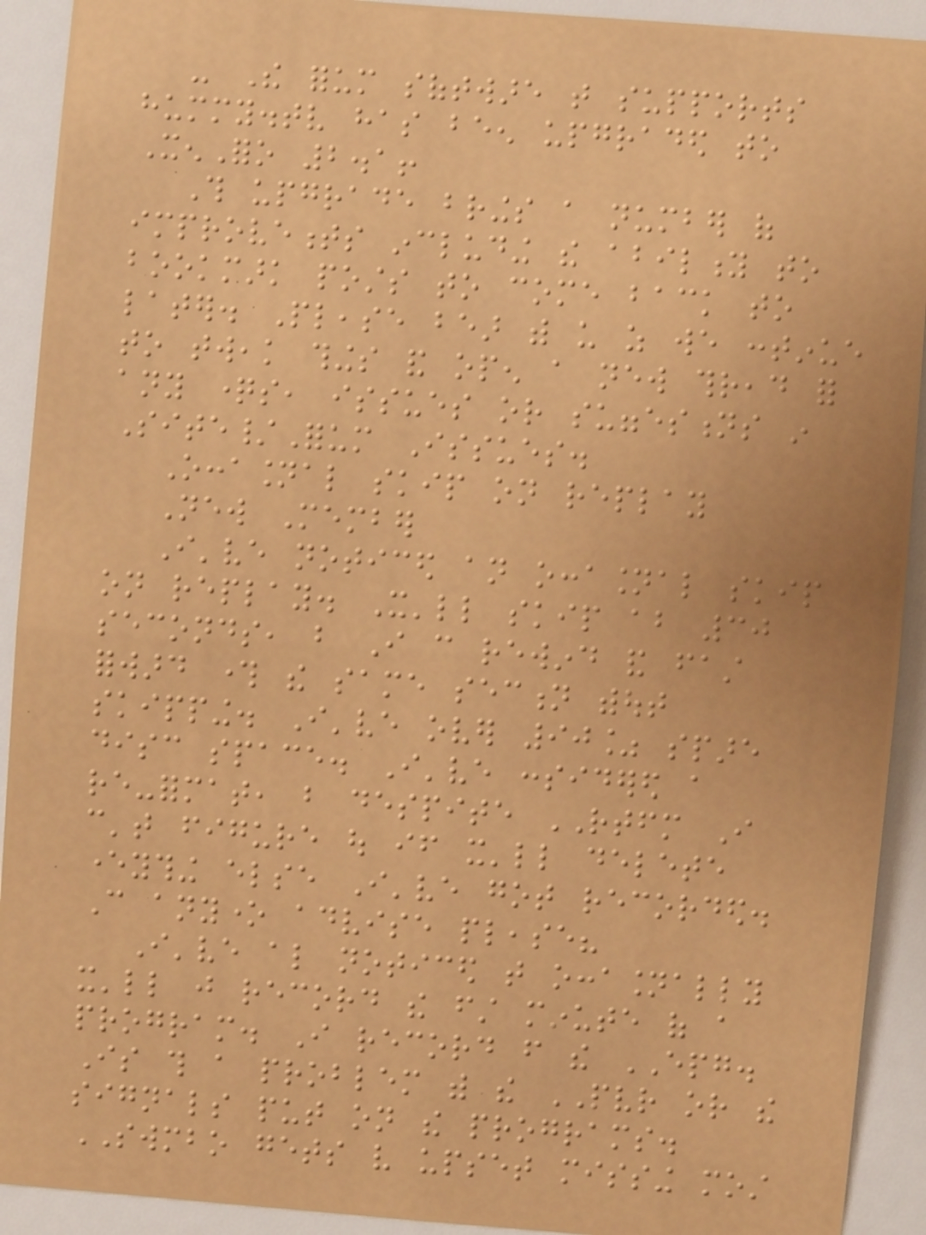- The forum software that supports
hummy.tv has been upgraded to
XenForo 2.1!
This upgrade brings a number of
improvements including the ability to
bookmark posts to come back to
later. Please bear with us as we continue
to tweak things and open a new thread for
any questions, issues or suggestions in
Site/Forum Issues.
Occasional skip on replay
New Member
I've noticed an occasional skip
on replay. It'll skip about 30
seconds, but I can rewind and fast
forward through the same section without
skipping. I've over 90% spare
disc space. I've considered a
re-format, but despite RTFM I
can't figure out if it'll delete
everything else I've got recorded.
Can anyone advise please?
I've also noticed that occasionally
it'll just record the first minute of a
program. I record from the EPG.
Is this a problem with the PVR or the
signals put on the programs.
SWMBO gets very upset missing most
